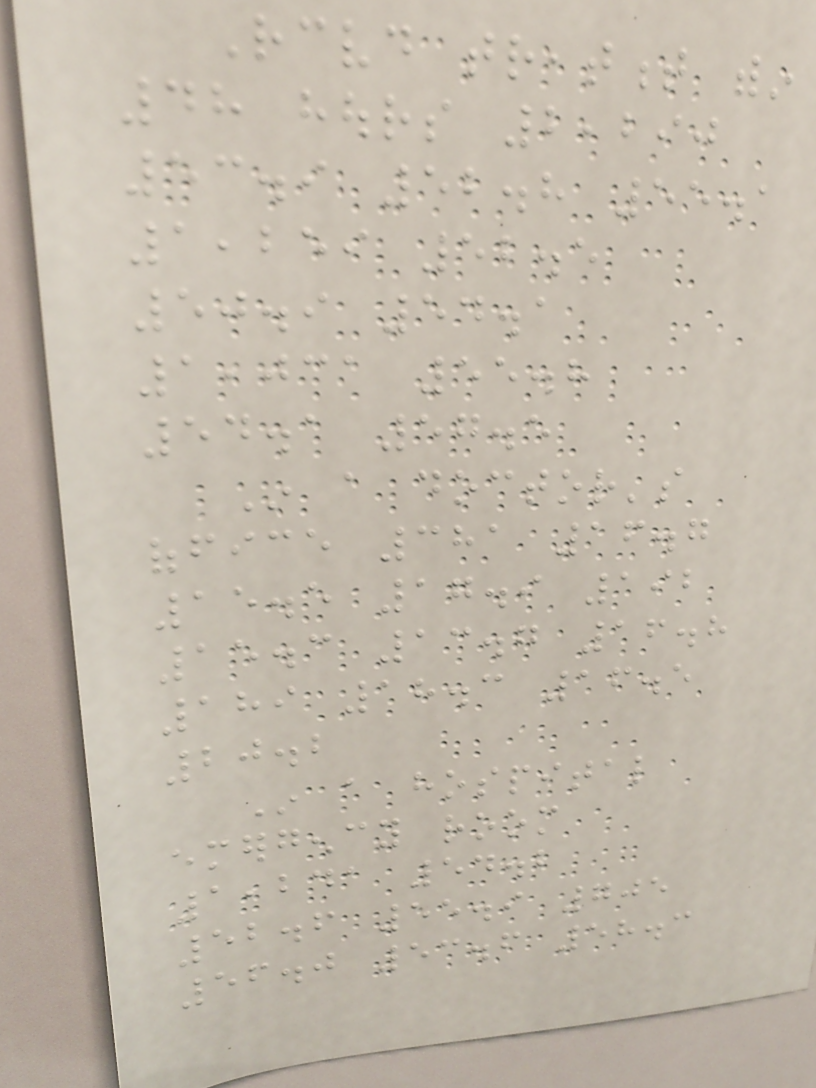Received treatment within
48 hours 2,290
53.9 52.8 55.1
1,259 52.5
50.9 54.1
1,031 55.8
54.1 57.5
In a doctor's
office 381 16.7
15.5 17.9 192
15.3 13.7 16.8
189 18.3 16.5
20.2
In a hospital
emergency room
1,241 54.2
52.6 55.9 705
56.0 53.6 58.3
